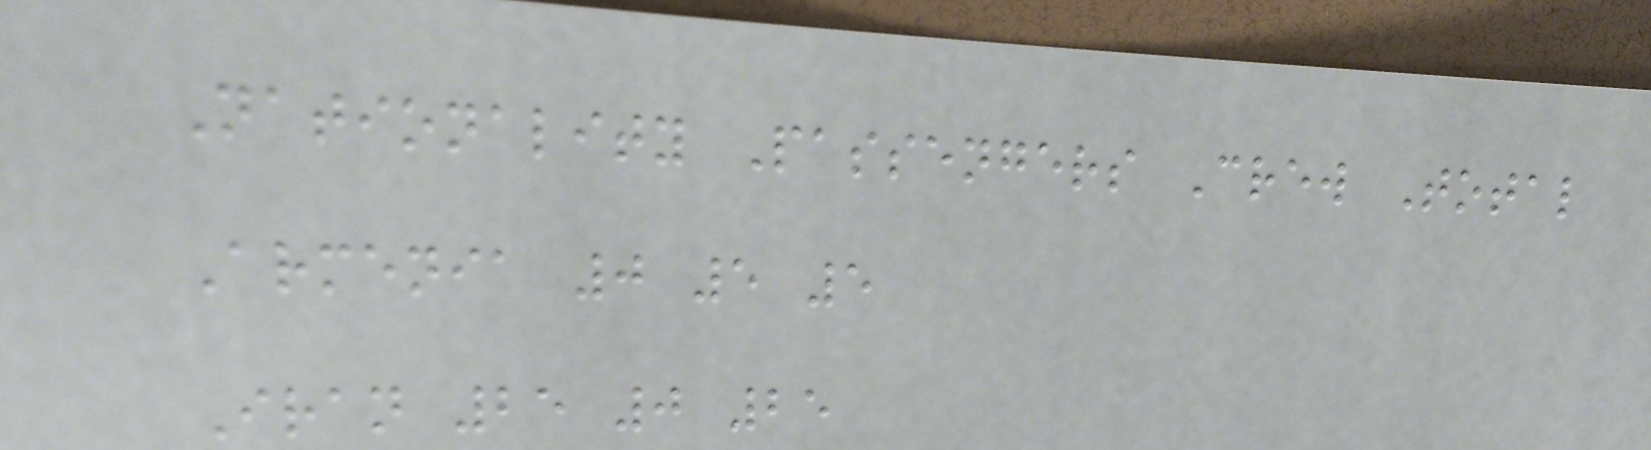Nationality Passengers Crew Total
Armenia 0 5 5
Iran 25 0 25
